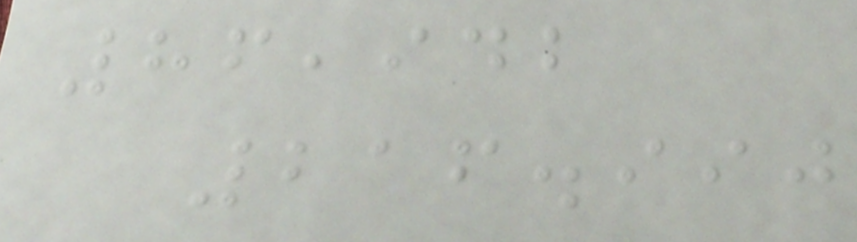86,942
216.990
